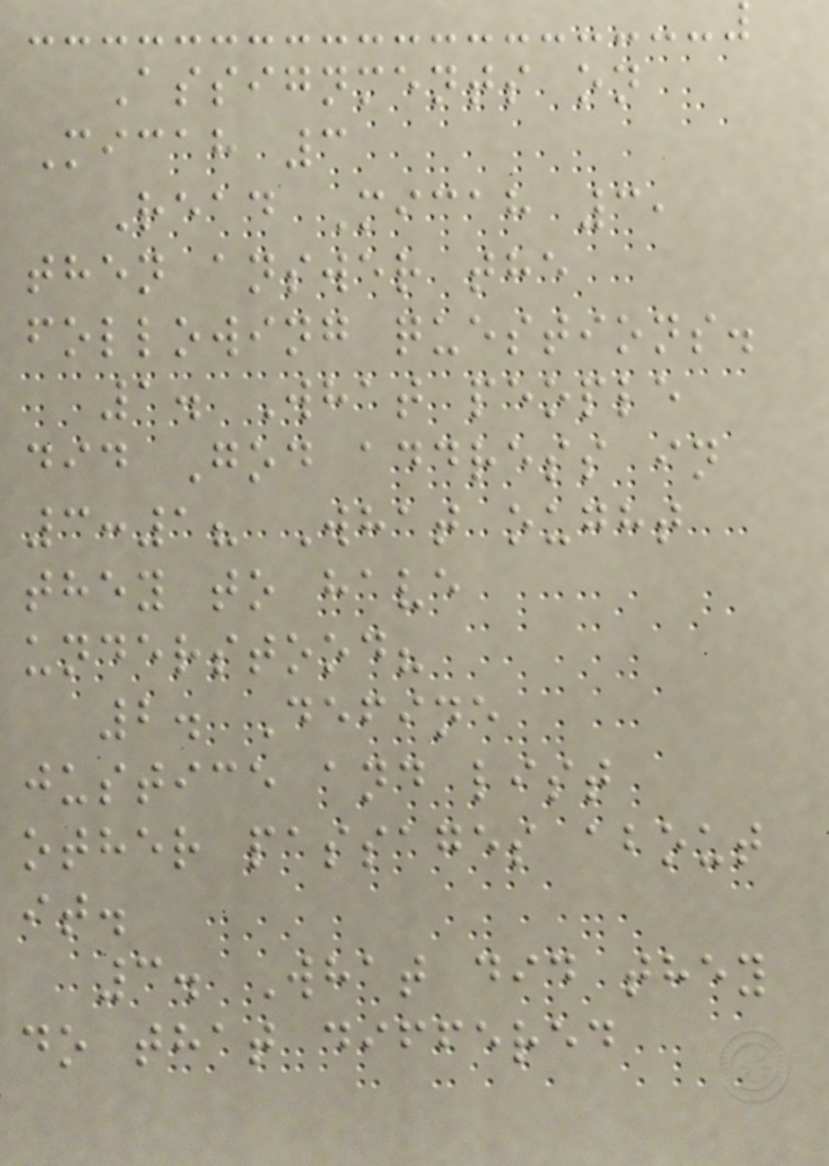Assignments on
Micah 3
Read Micah 3,
then answer the
following questions.
1. What people
did God address in
3:1? What ought
they to have
understood?
2. Define
justice and list
other passages about
it.
3. What did they
do that differed
